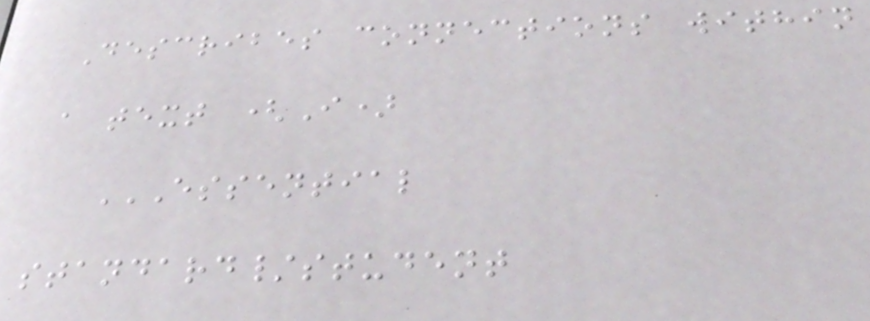Describes connections within
a text (I)
ESSENTIAL
STANDARD/STUDENT
